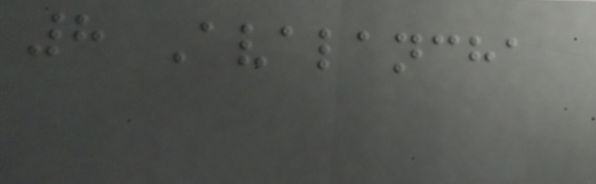8 Avalancha
